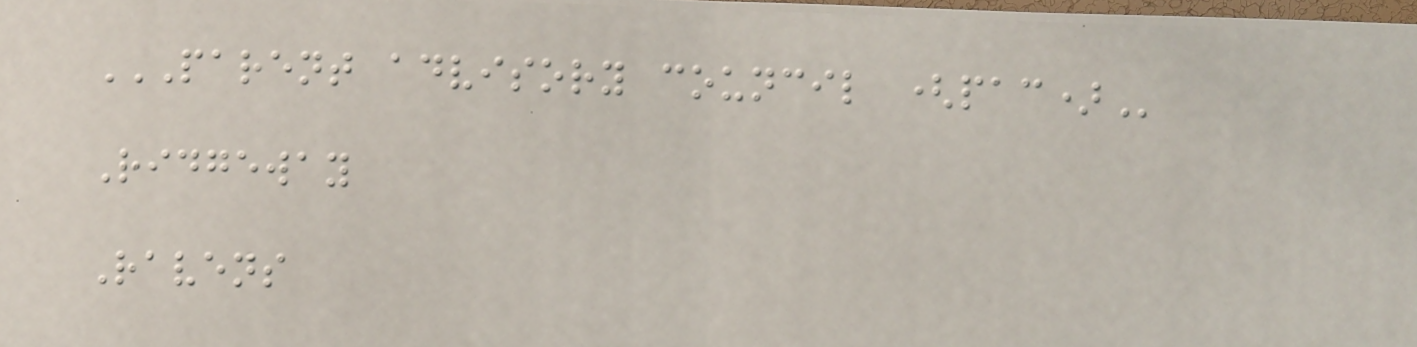PARENT ADVISORY COUNCIL (PAC)
Ridgeway
Ravens
